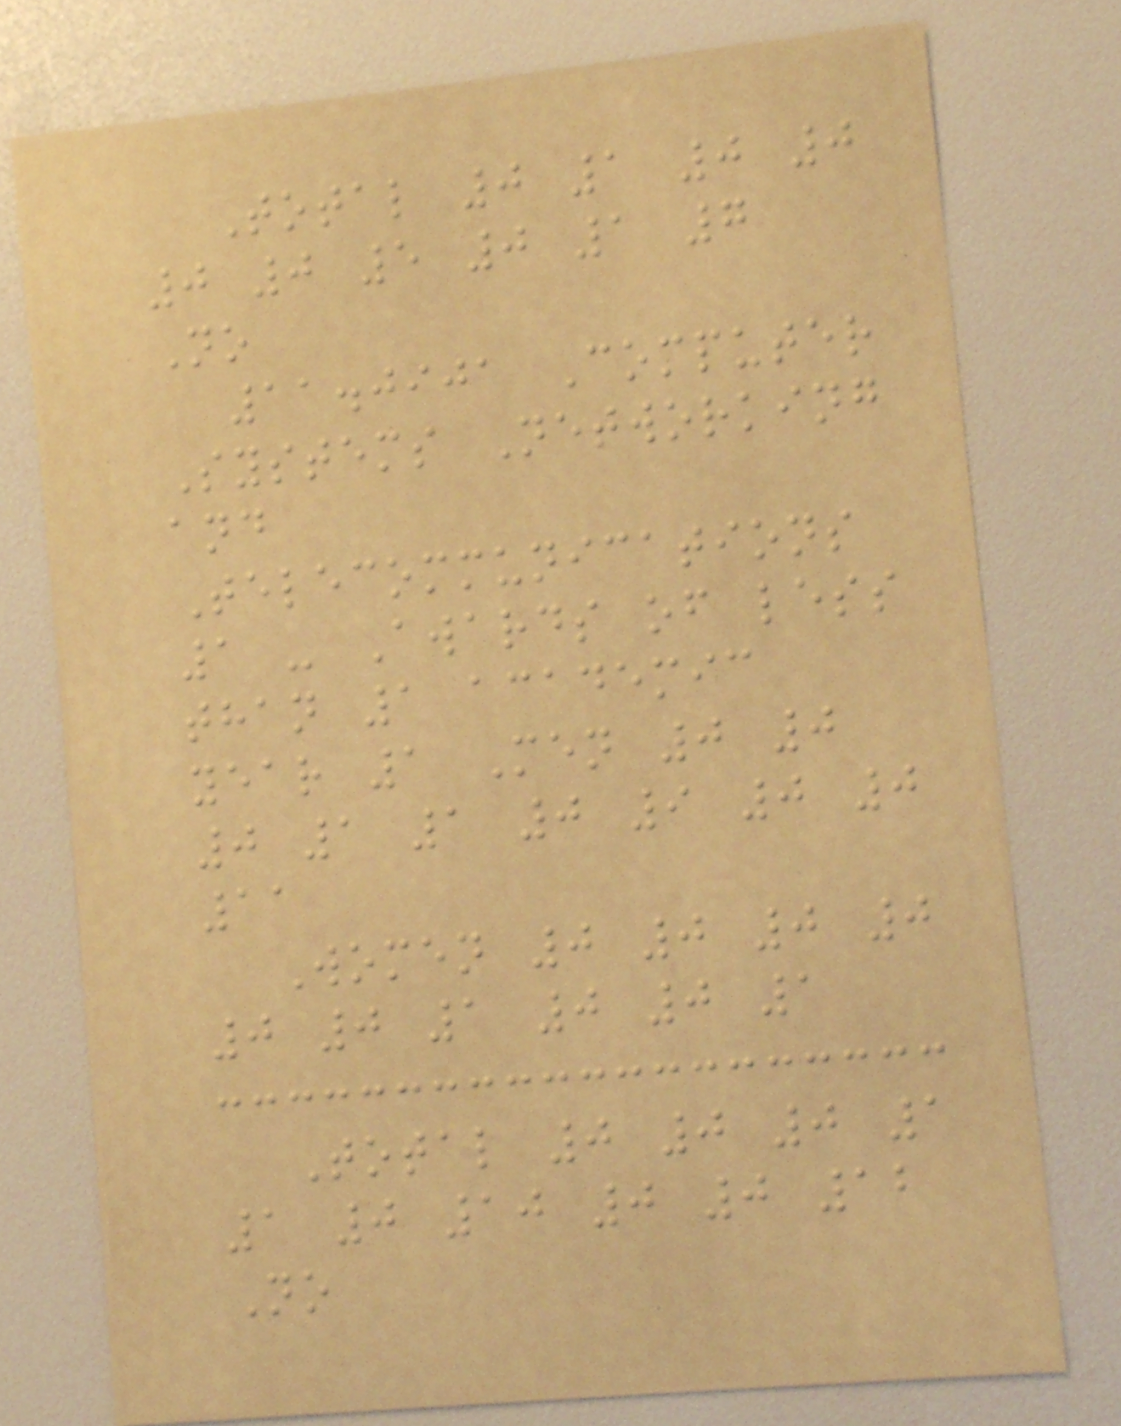Total 0 1 0 0
0 0 5 0 1 7
No
11.0901 Computer
Systems Networking
and
Telecommunications
1 - Awards of less
than 1 academic
year 1 Men 0 0
0 1 1 0 9 0 0
11
Women 0 0 0 0
0 0 1 0 0 1
Total 0 0 0 1
1 0 10 0 0 12
No
